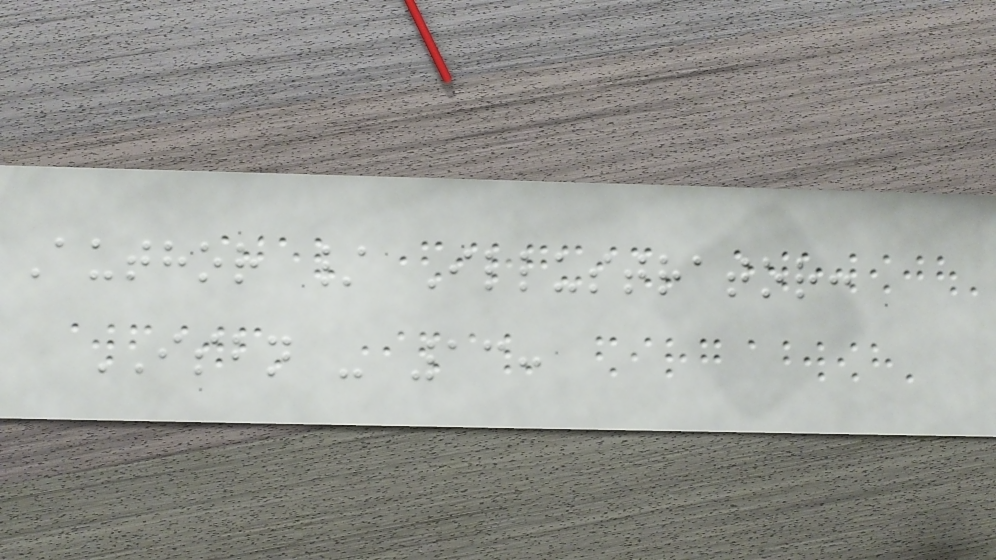Author / Illustrator:
ISBN - 13:
